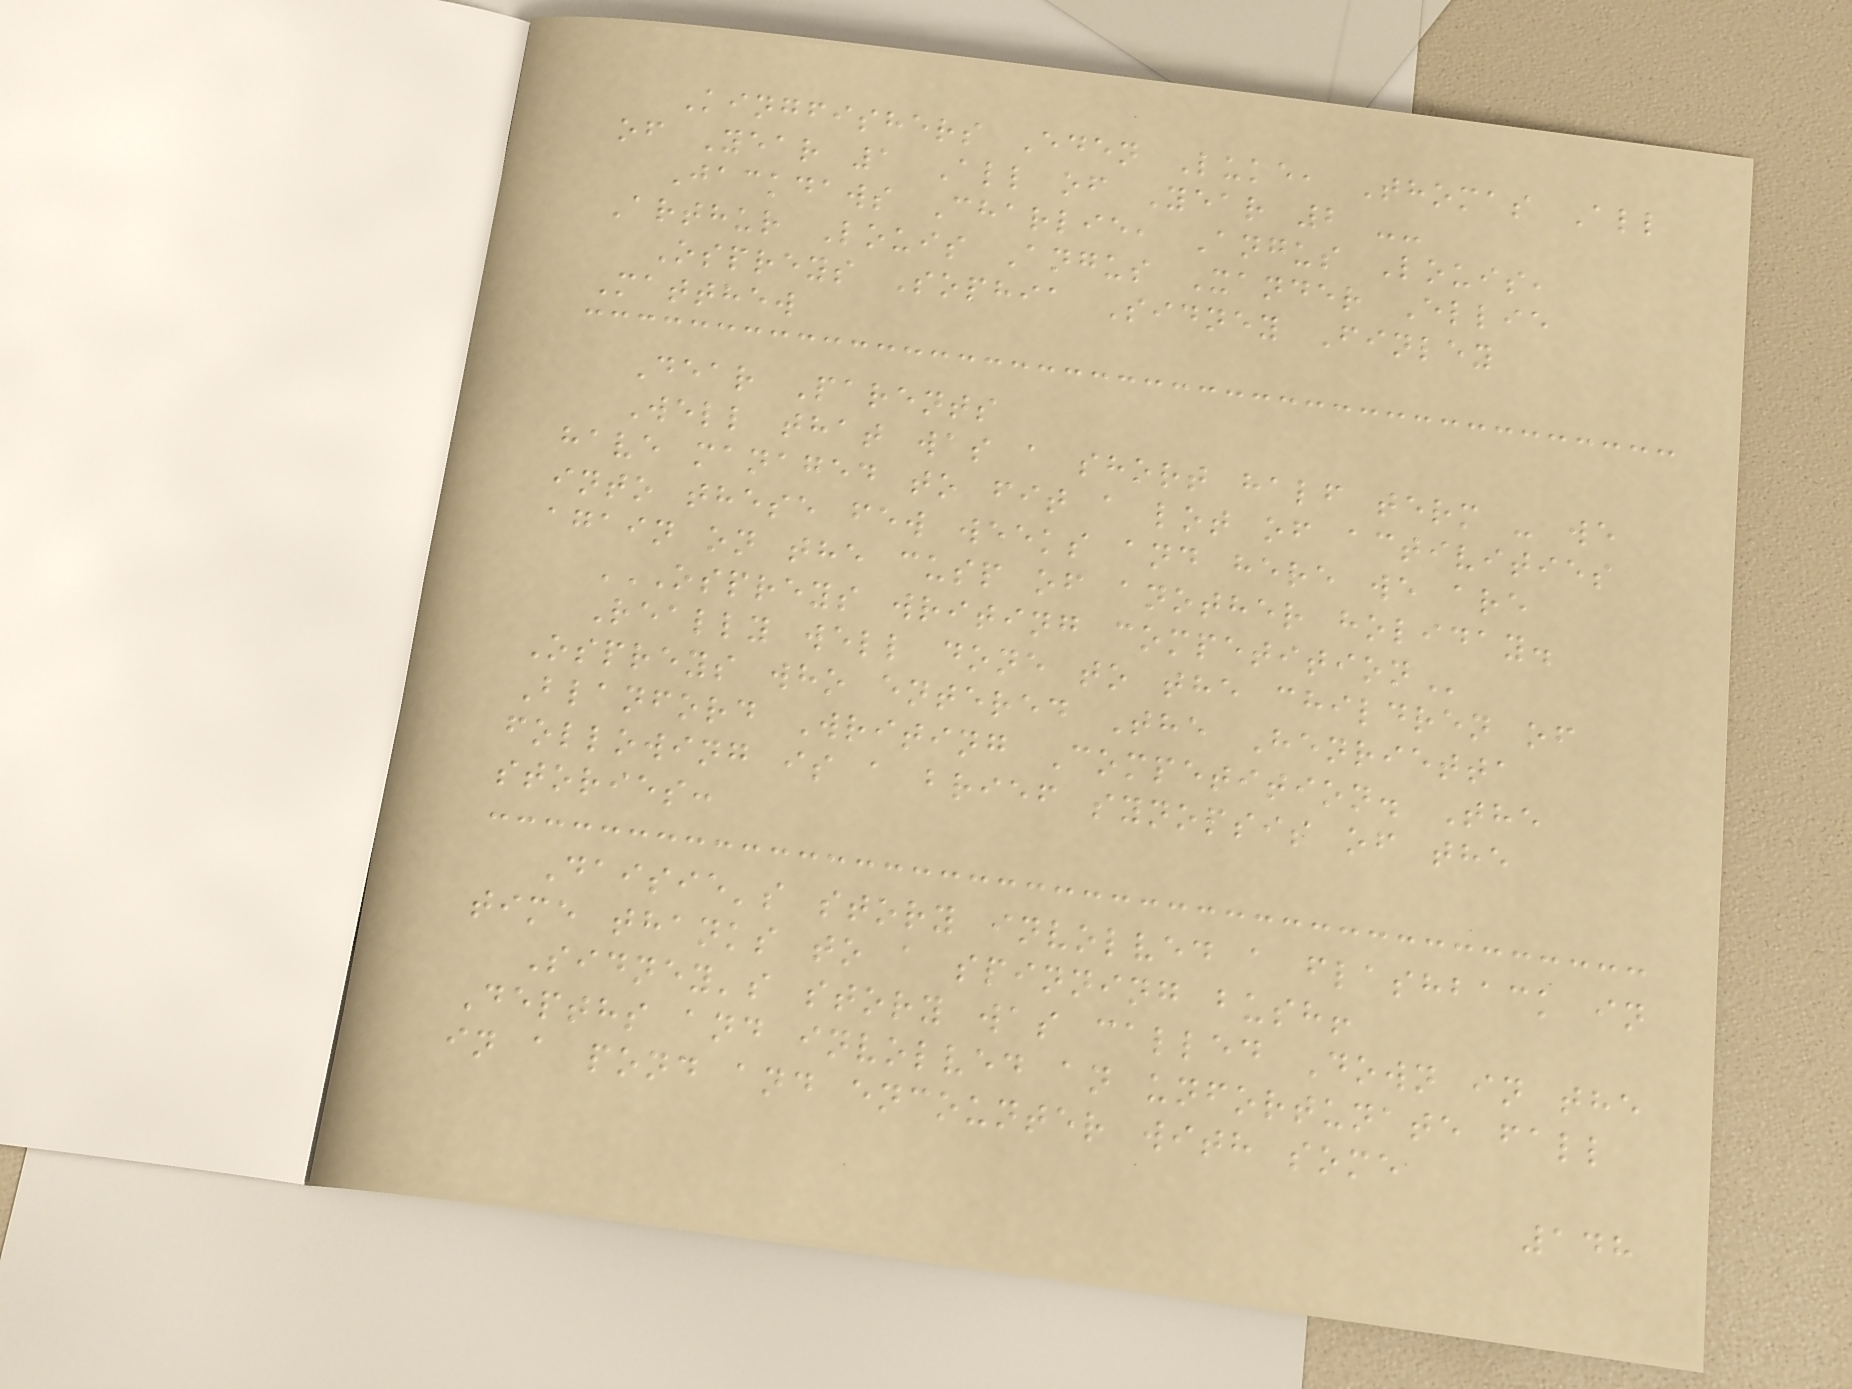Kingfishers Eden Luke, Thomas All
of Year 1 All of Year 2 --
Jackdaws Charlie, Angus Louis,
Arthur Louis Angus Xander Ellie
Ospreys Sophia Sidney Finley
Matthew
Dear Parents
Well that was a short half term - we
have managed to fit a lot of activities
into these few weeks and here we are
again on the cusp of another holiday.
OSPREYS WRITING COMPETITION
Really well done to the children of
Ospreys who entered The Henrietta
Blanford Writing Competition. The
following is a brief synopsis of the
stories:
Daisie's story involved a flashback in
time thanks to a spinning bush!
Sidney's story was called Down in the
Depths and involved an unfortunate fall
in a pond and encounter with some
148
